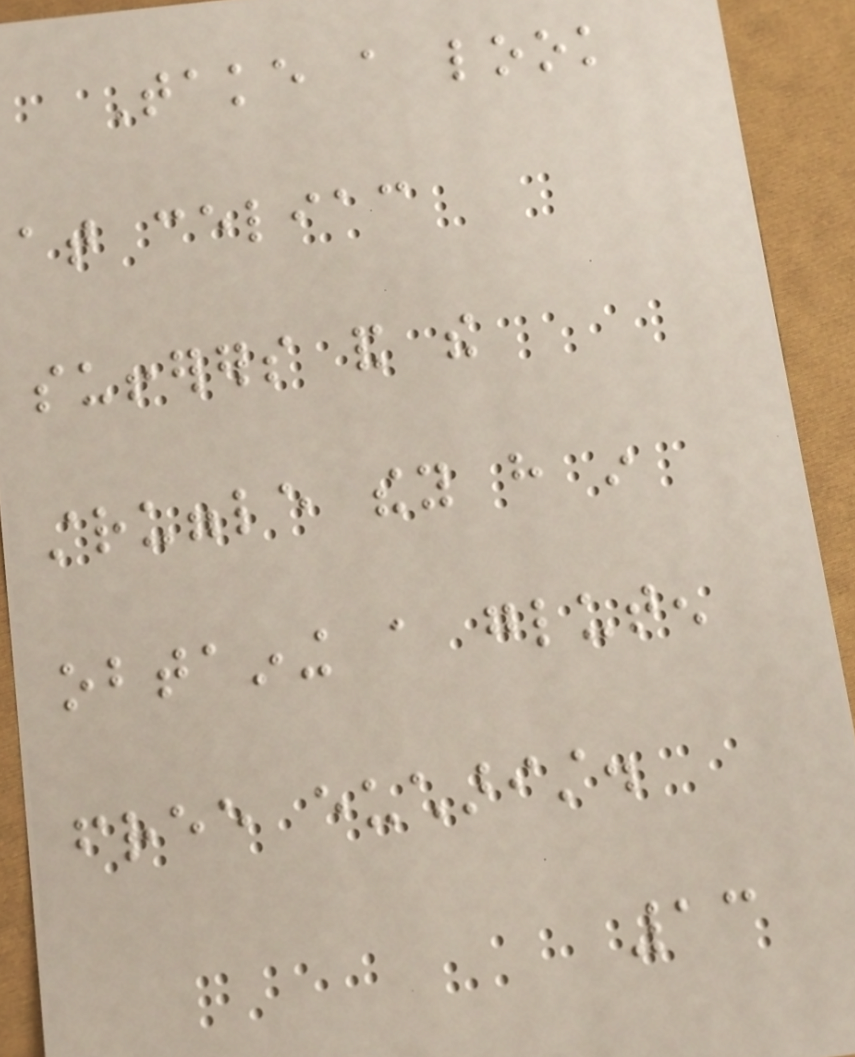Take a look
at celiac
sufferers and the
struggle they have in
obtaining a gluten
free eucharist.
13
